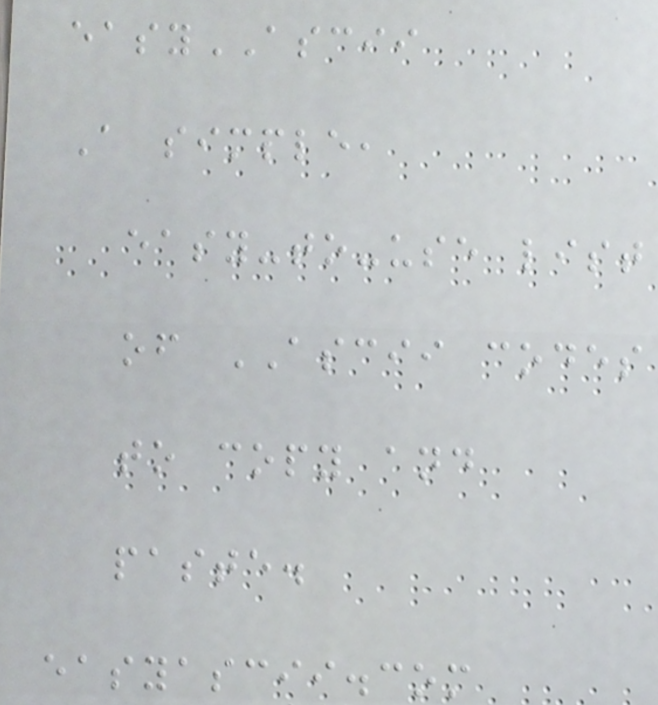easyASCII
A simple,
easy-to-use list
of ASCII codes
to copy and
paste.
easyascii.com
